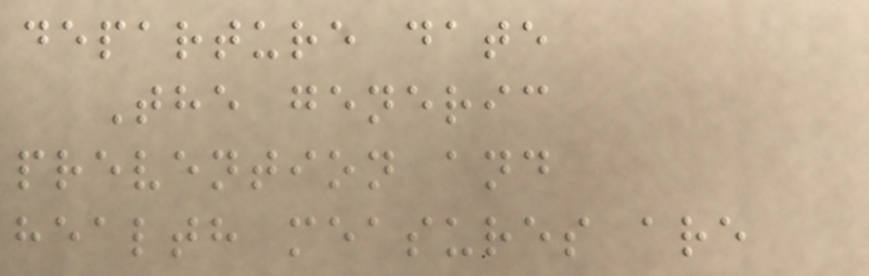departure date
The generic
prevention and
health measures are
